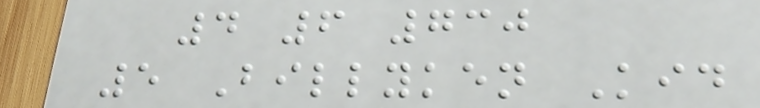4 6 730
5 Billyken Kid
